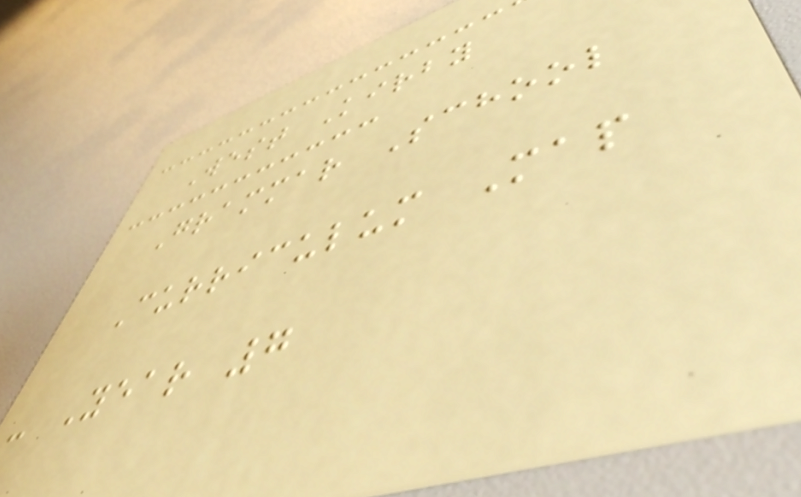West Kirby
Grammar School
Curriculum Map
- Year 7
